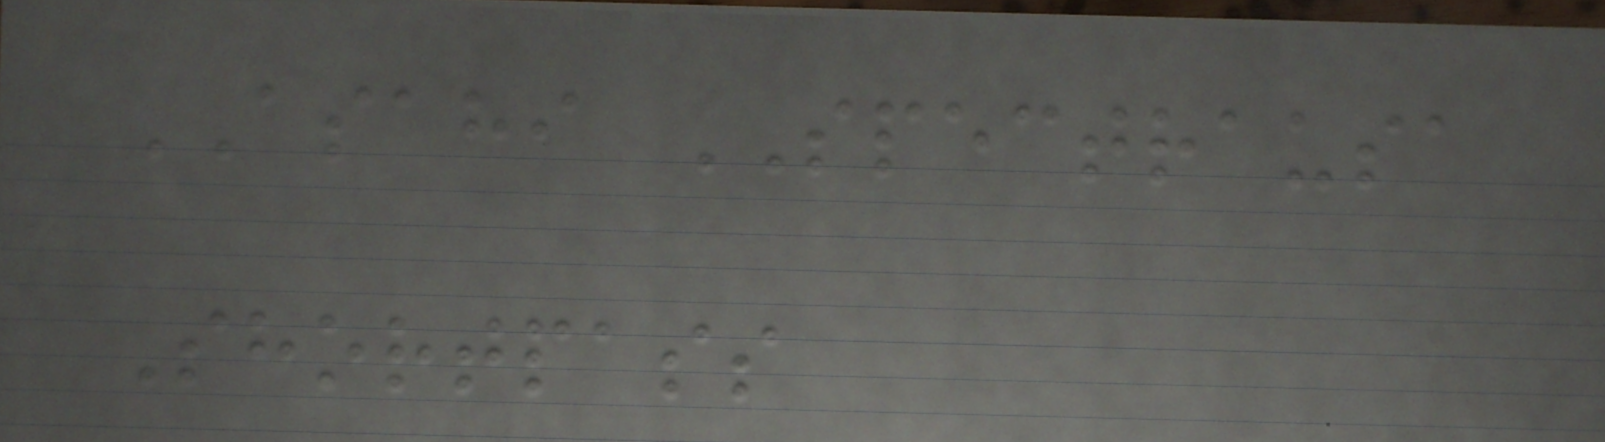ASAHI SPECTRAUSA
Shortpass
